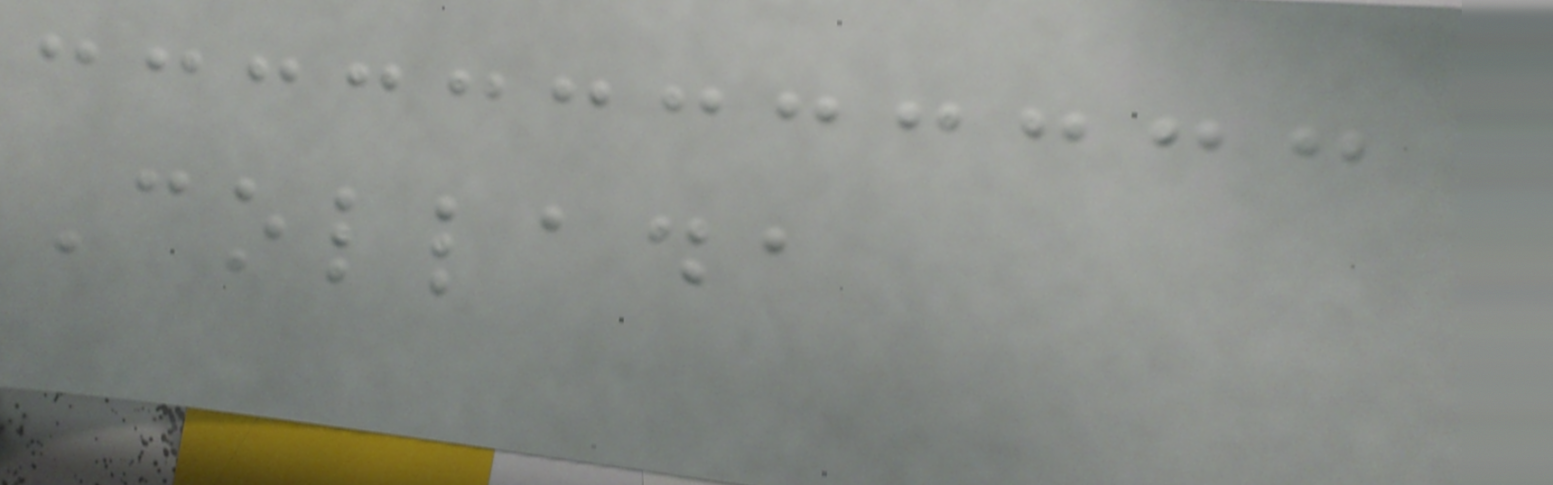Collada
